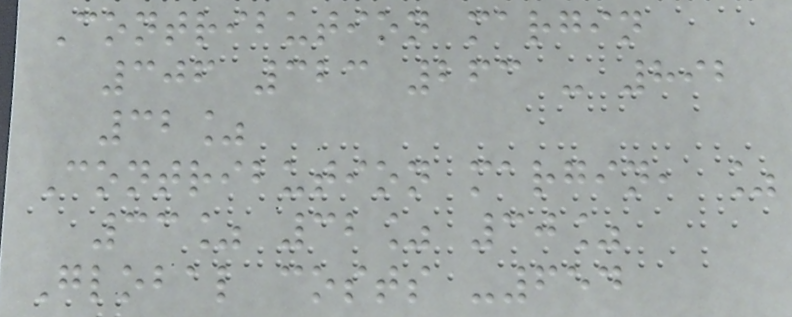Contribution margin
306 323 263 - 892
32%
Contribution margin, %
33% 32% 30%
Global costs -654
